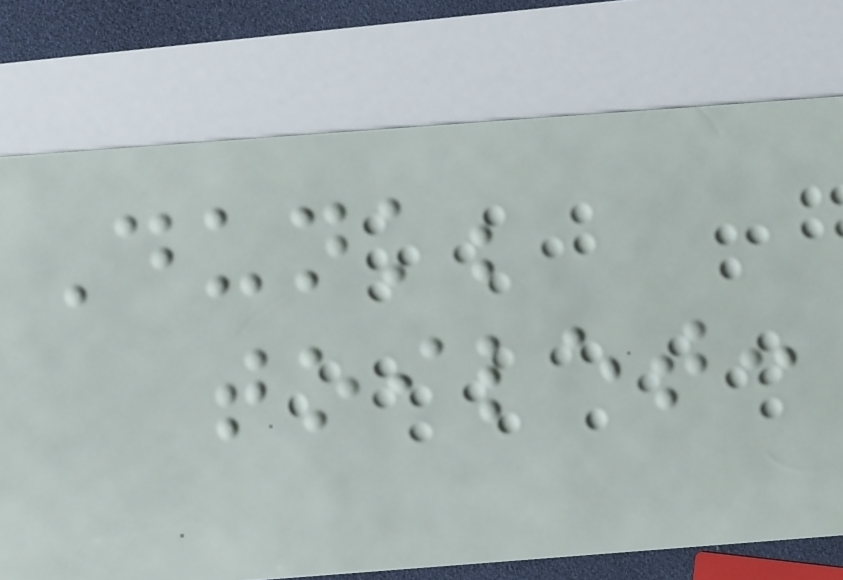Dunk;
toilet:
